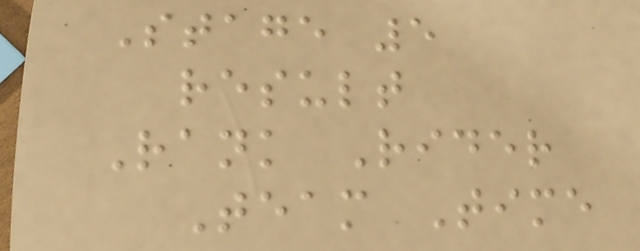Stage 5
result
Rank Rider
Team Time
